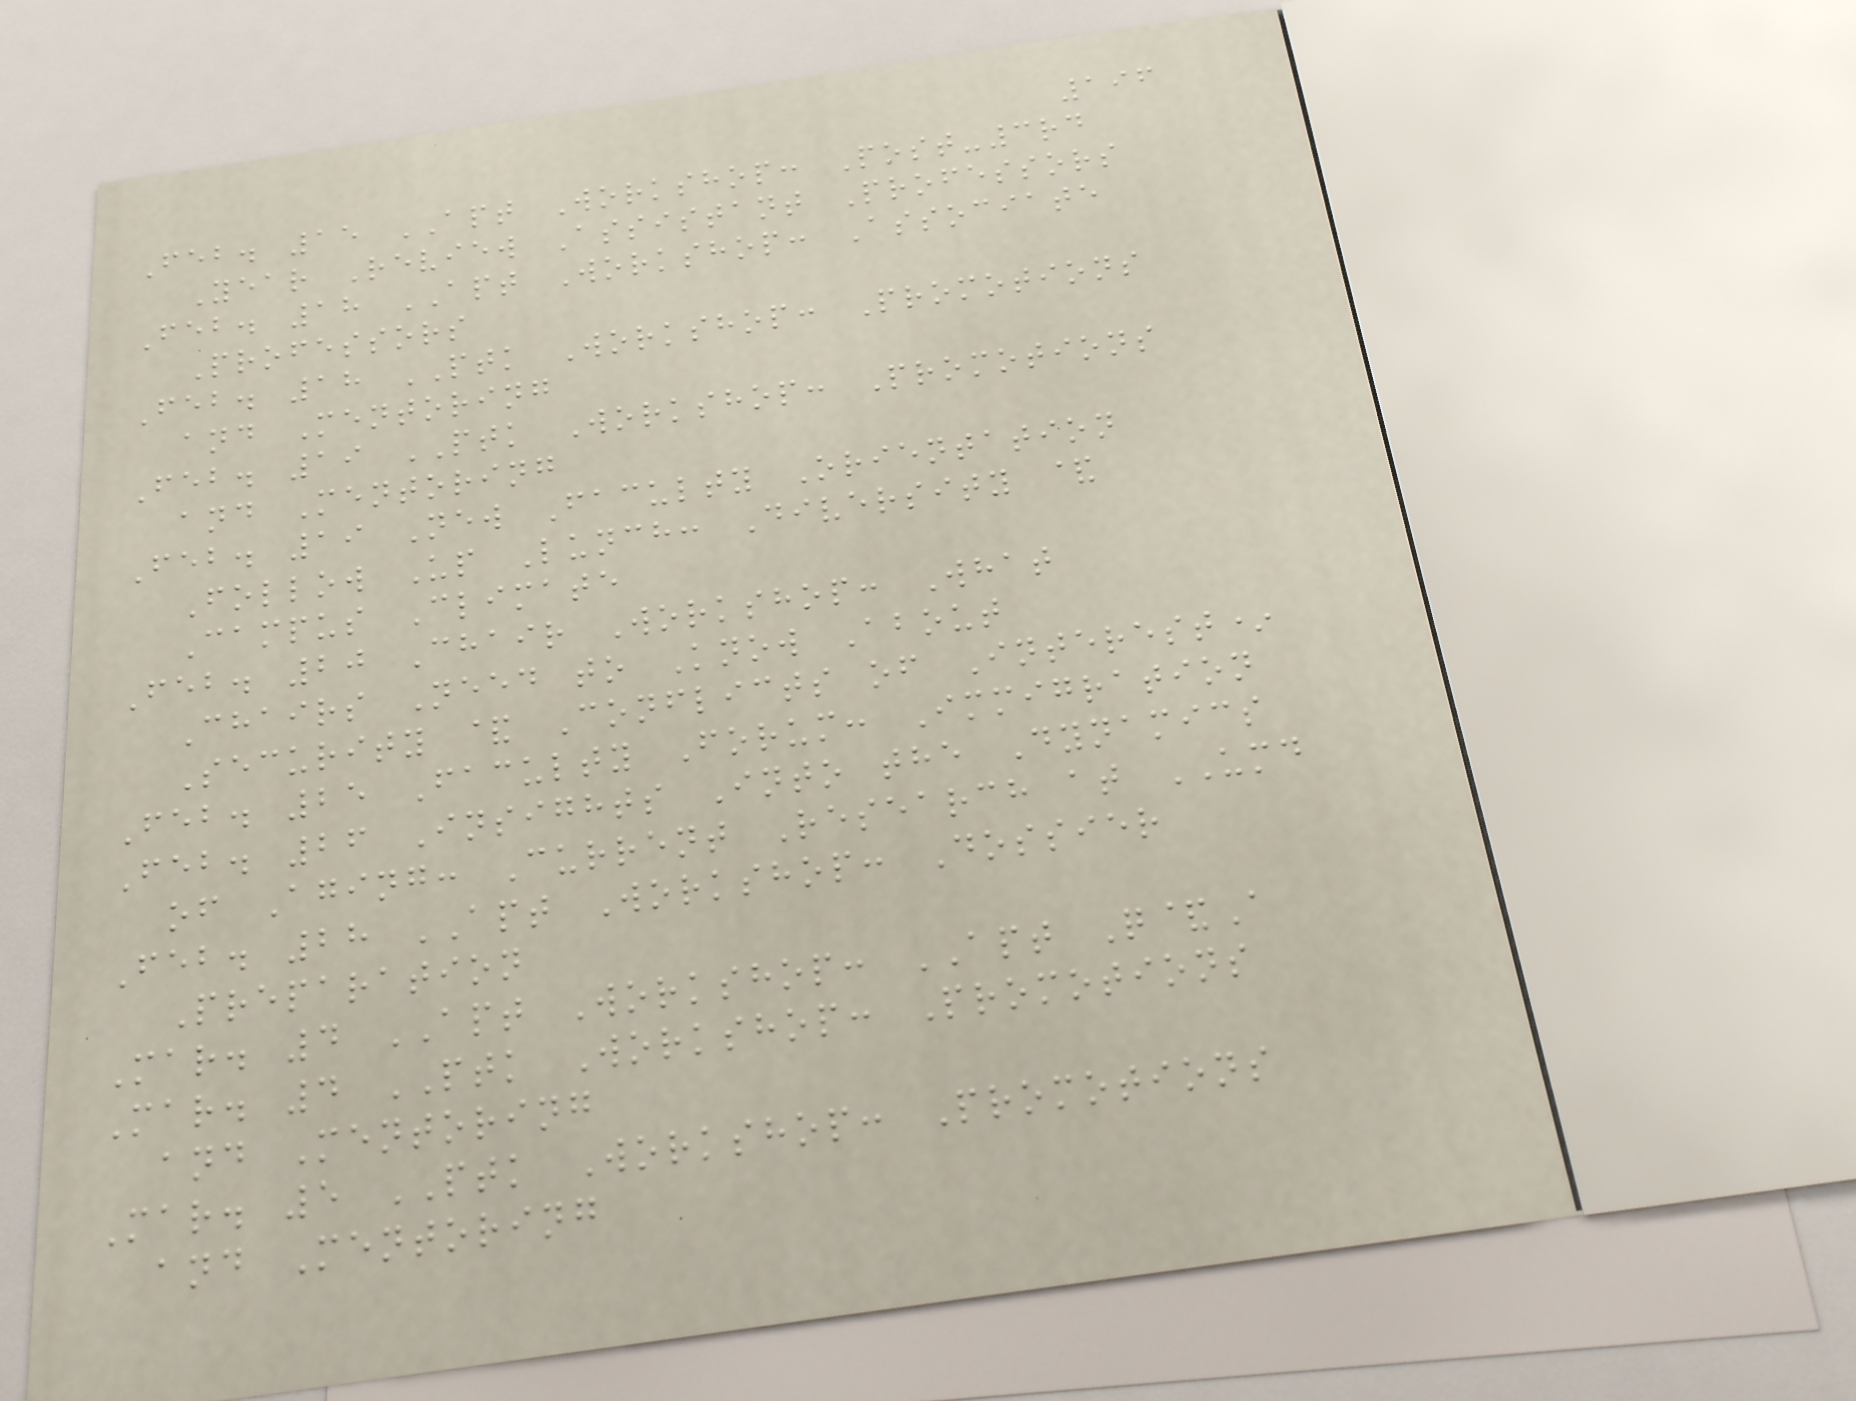196
Feb. 15 APT Workshop: Post-3rd
Year Review Assistant Professors
Feb. 18 APT Workshop: Associate
Professors
Feb. 18 PTK Workshop: Promotions
and Mentoring
Feb. 19 PTK Workshop: Promotions
and Mentoring
Feb. 19 New Faculty Orientation
Follow Up Lunch: Diversity &
Campus Climate
Feb. 20 Chair Workshop: What
Chairs Need to Know About
Security & Conflicts of Interest*
Feb. 25 Faculty Forum: Immigration
Feb. 26 Insights Into the Dynamics
of Aging: Current Research at UMD
Feb. 28 APT Workshop: Dossier
Preparation
Mar. 4 APT Workshop: APT Q&A
Mar. 4 PTK Workshop: Promotions
and Mentoring
Mar. 5 PTK Workshop: Promotions
and Mentoring
